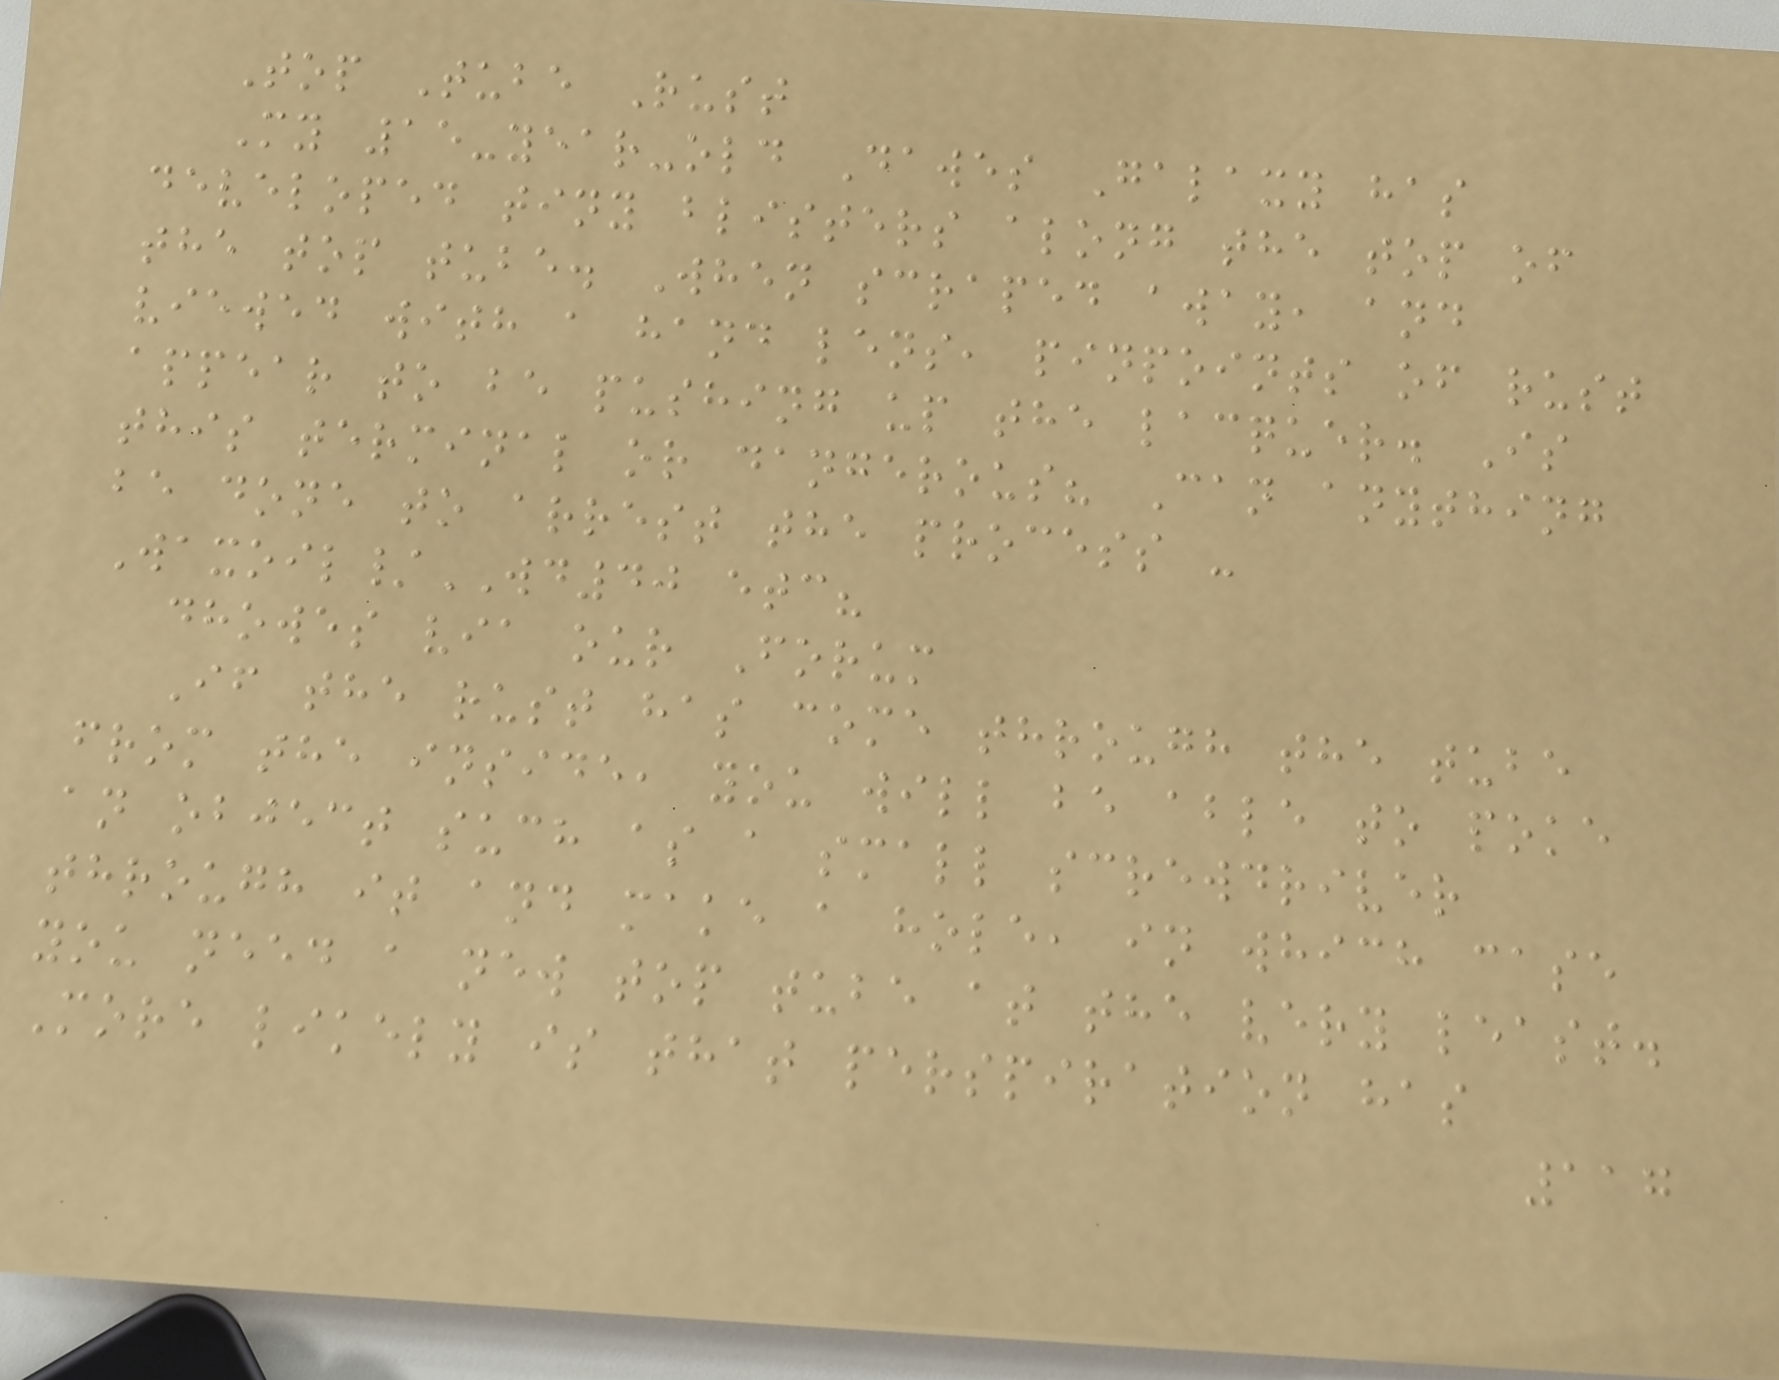Top Tube Rust
My 15-year-old Dawes Galaxy has
developed tiny blisters along the top of
the top tube. When scraped away, and
viewed with a hand lens, pinpoints of rust
appear to be pushing up the lacquer. Is
this terminal or dangerous? Can anything
be done to arrest the process -
Waxoil/WD40 etc?
dhowes via our Forum
If the rust has come through the tube
from the inside, you will be able to poke
an object such as a small screwdriver
through it and make a hole, in which case
you need a new top tube at the very least.
More likely is that perspiration has
117
